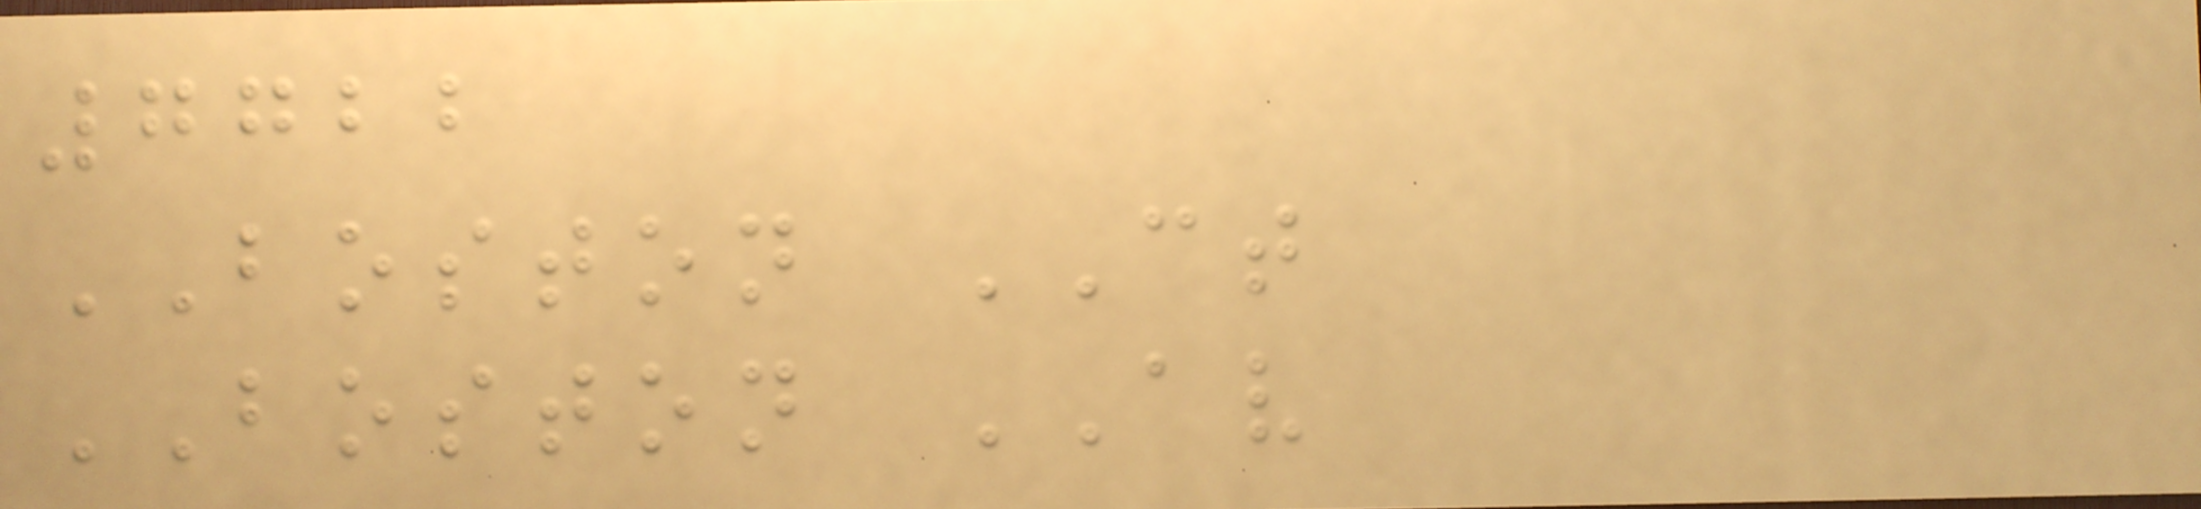7722
BOSTON CT
BOSTON AV
